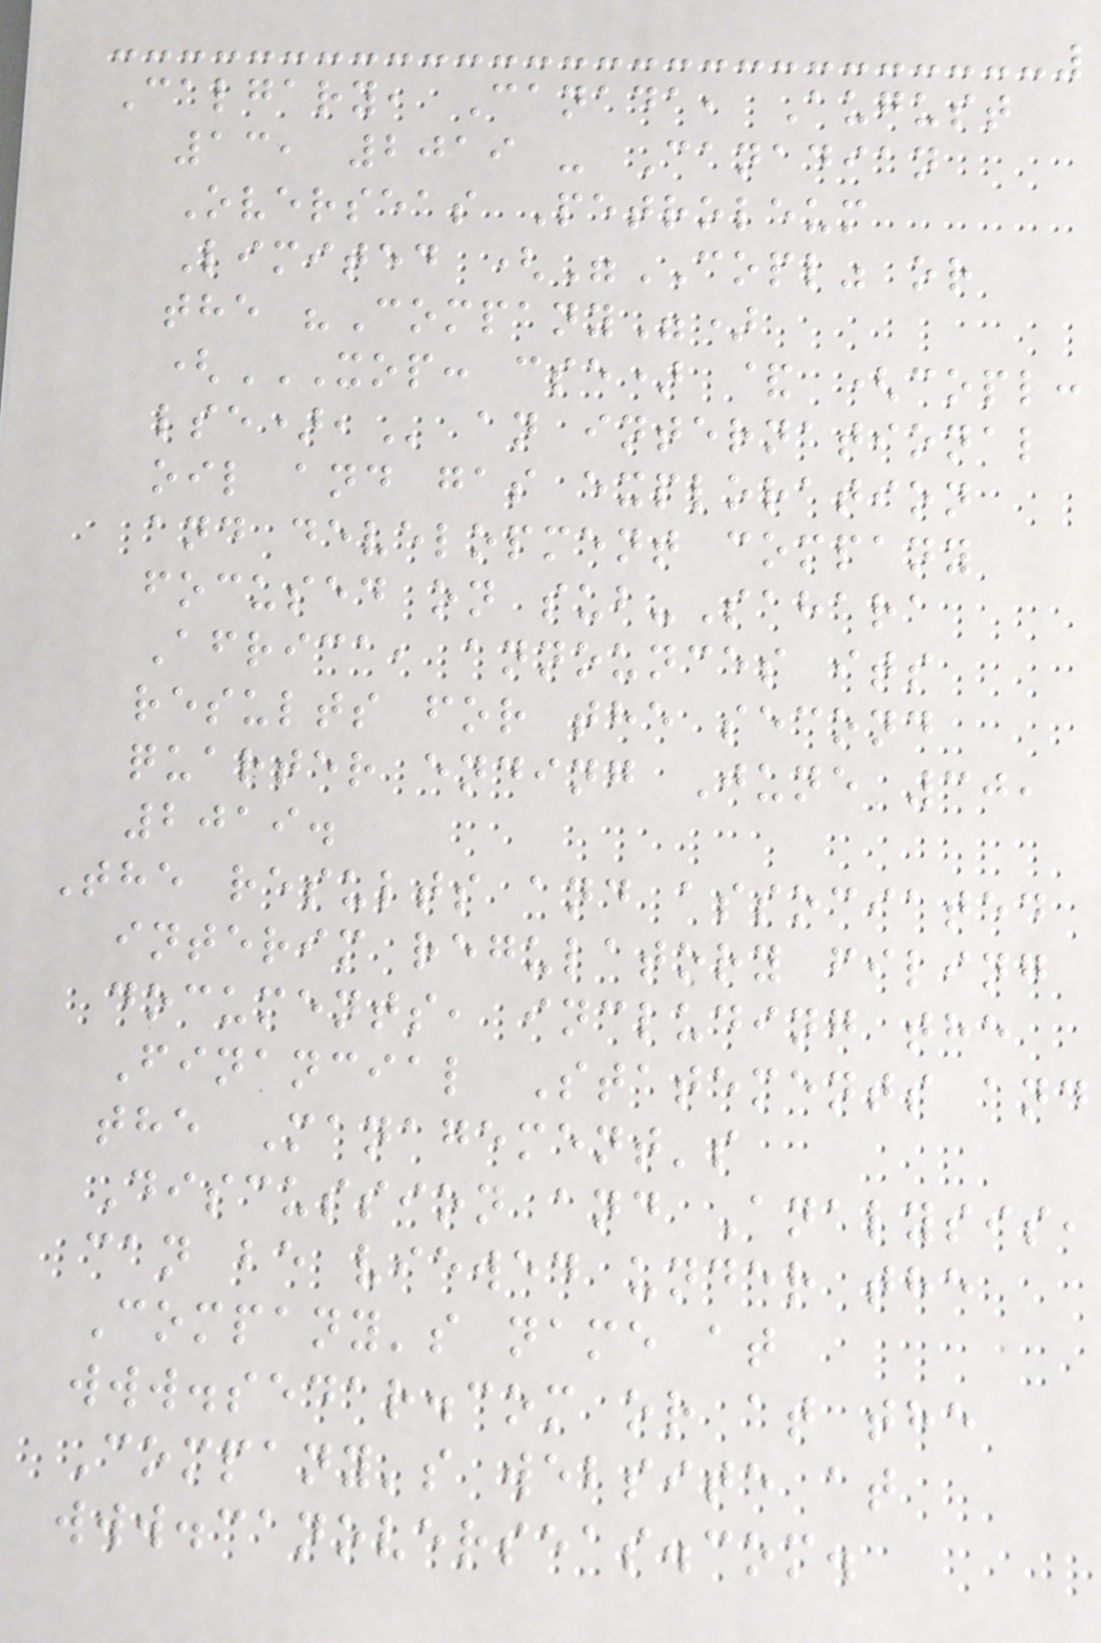Calgary, Canada, August
13, 2019 - Canadian
Overseas Petroleum
Limited ("COPL" or
the "Company")
(XOP: CSE) & (COPL:
LSE), an international
oil and gas exploration
and development company
focused on sub-Sahara
Africa, announces its
results for the second
quarter ending June 30,
2019.
The results and associated
interim regulatory filing
documents, including the
Financial Statements and
the Management's
Discussion and Analysis,
can be viewed under the
Company's name at
www.sedar.com or at the
Company's website at
www.canoverseas.com.
